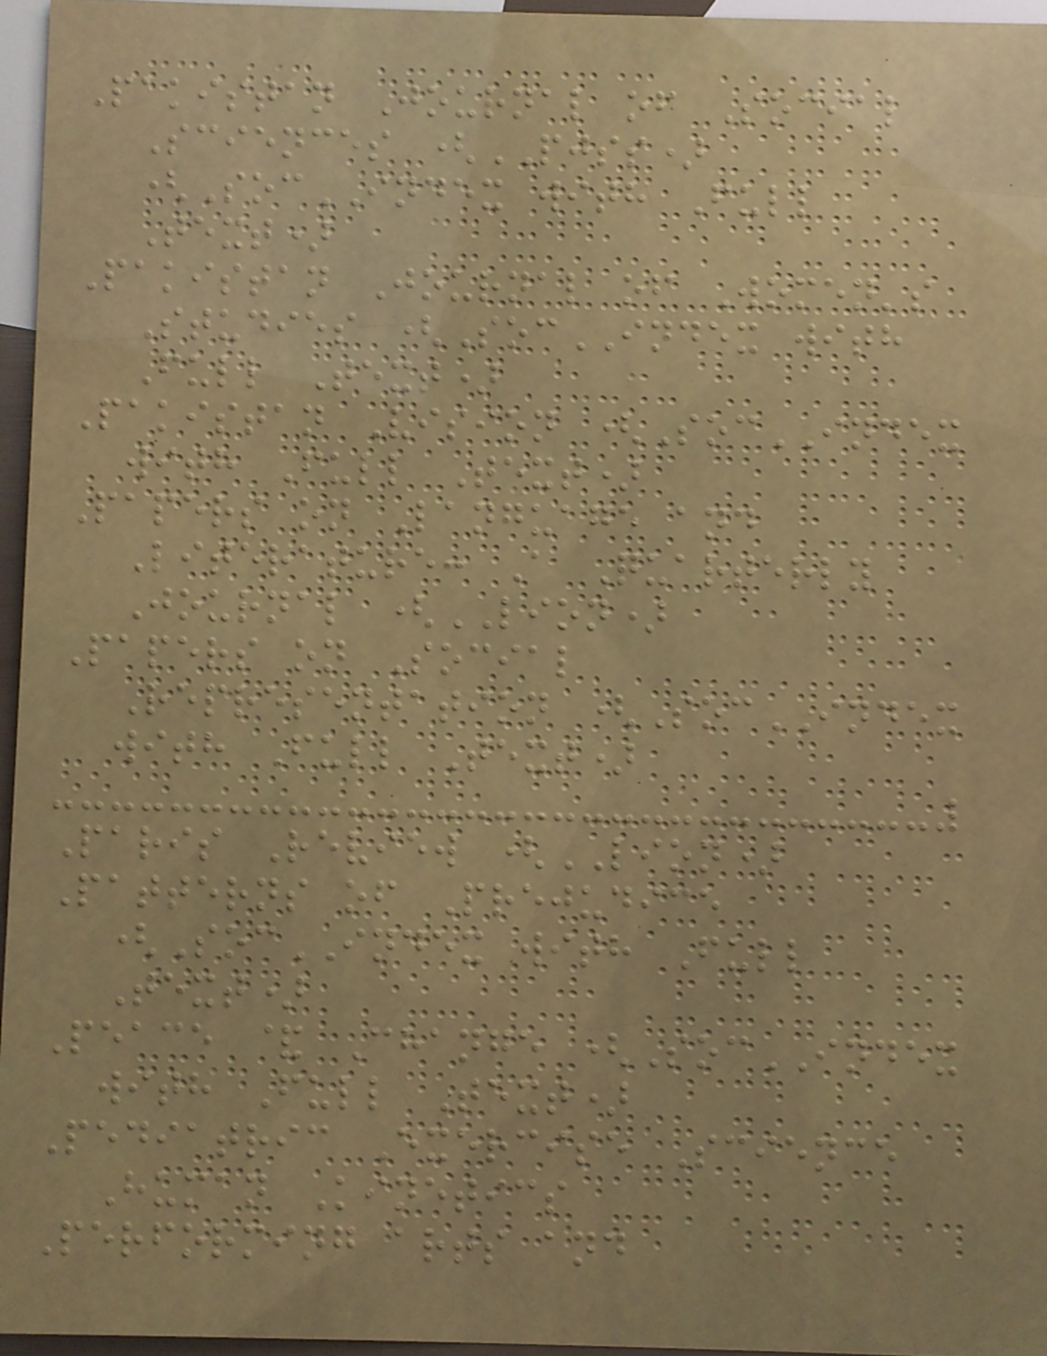Pakistan Journal of Social
Sciences (PJSS)
(SocINDEX with Full
Text)
Pakistan Journal of Women's
Studies (SocINDEX with
Full Text)
Pakistan Vision (SocINDEX
with Full Text)
Papers on Language and
Literature: A Quarterly
Journal (LION)
Papers on Social
Representation (SocINDEX
with Full Text)
Paris Review (LION)
Patterns of Prejudice
(SocINDEX with Full
Text)
Peace & Change (SocINDEX
with Full Text)
Pediatric Exercise Science
Human Kinetics
Performing arts and
